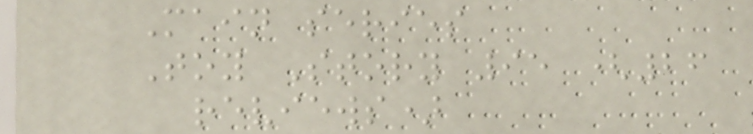Main series
Toy Story 95 (26
reviews)
